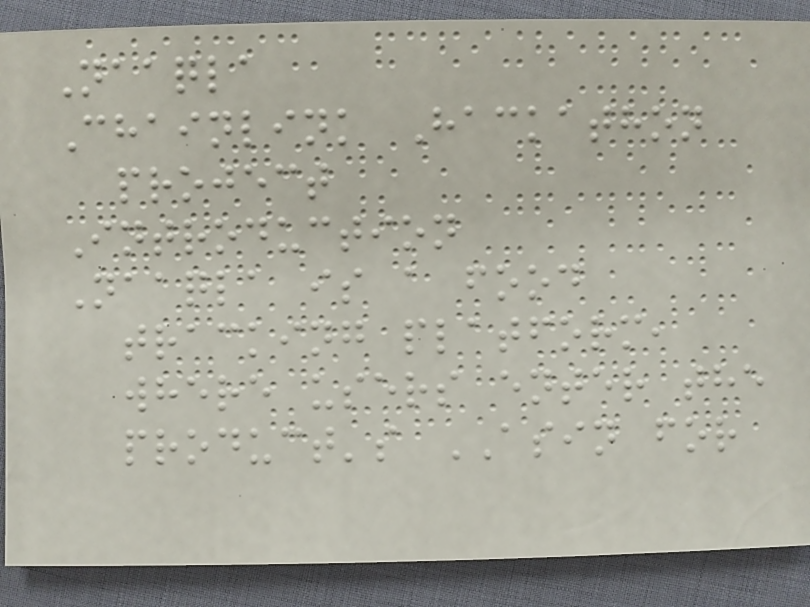Naaqla
Chainlink Hackathon
project
Introduction
Naaqla is a food
tracking platform,
where users enter the
product's ASIN for
